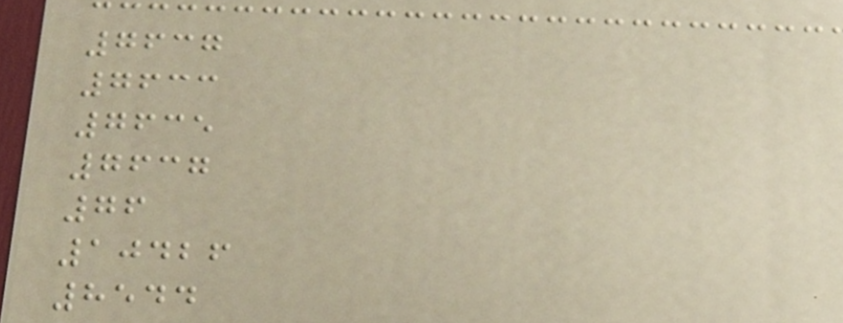7637
7633
7635
7637
76
10426
8544
